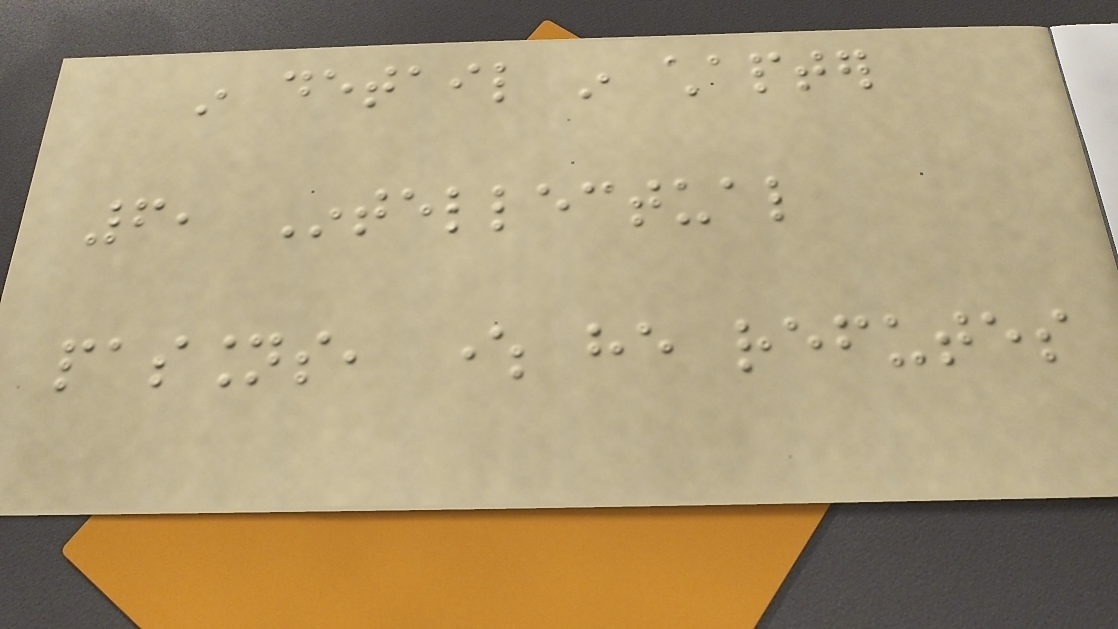in detail in chapter
6, Intellectual
passions, where he refutes
